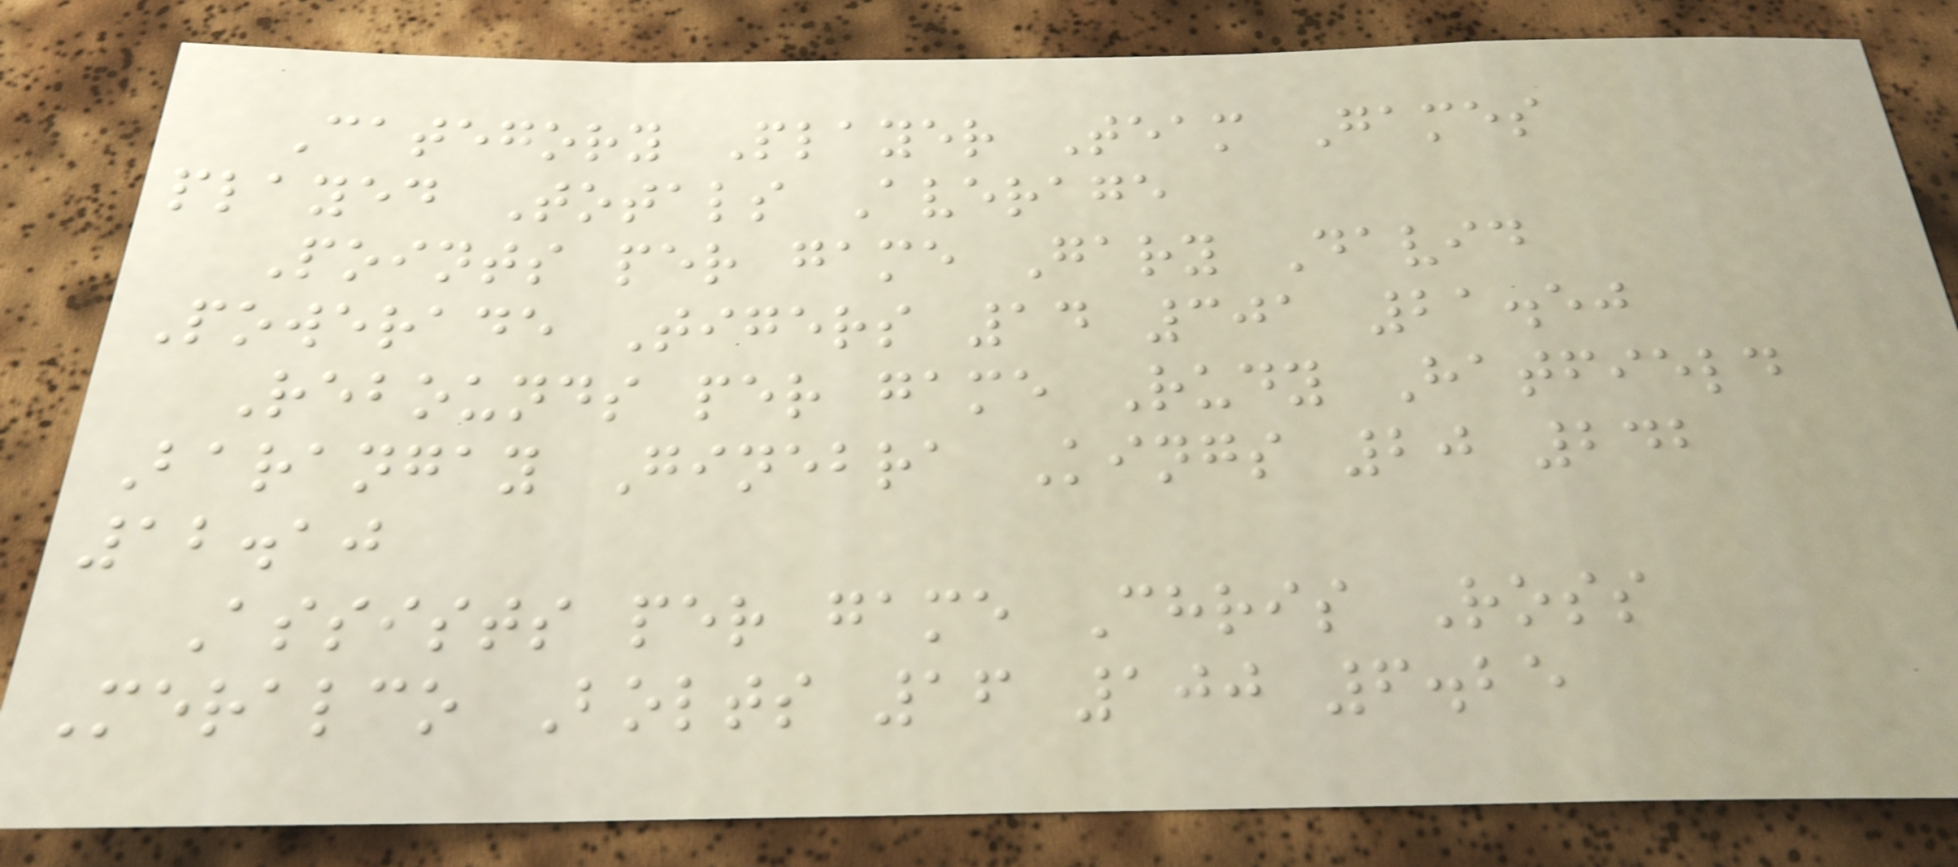Category Player Team Games
played Totals Average
Points per game Gary David
Powerade Tigers 14 301 21.50
Rebounds per game Rudy Hatfield
Barangay Ginebra Kings 20 242
12.10
Assists per game Chris Ross
Meralco Bolts 16 100 6.25
